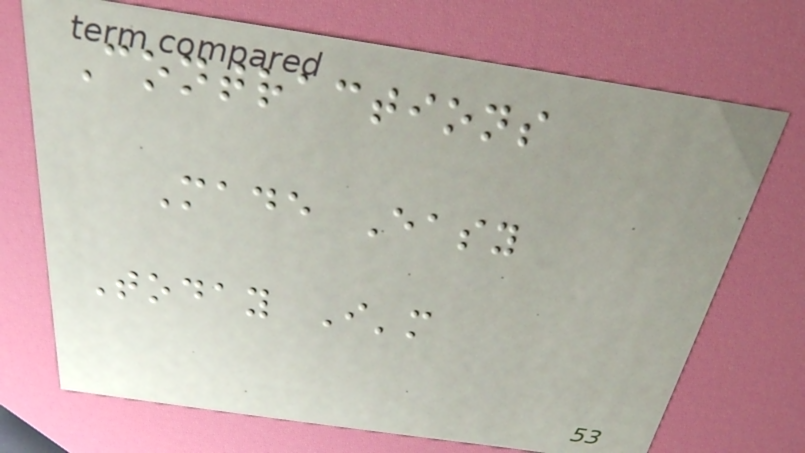Contractions
Made Easy
Today I'm
